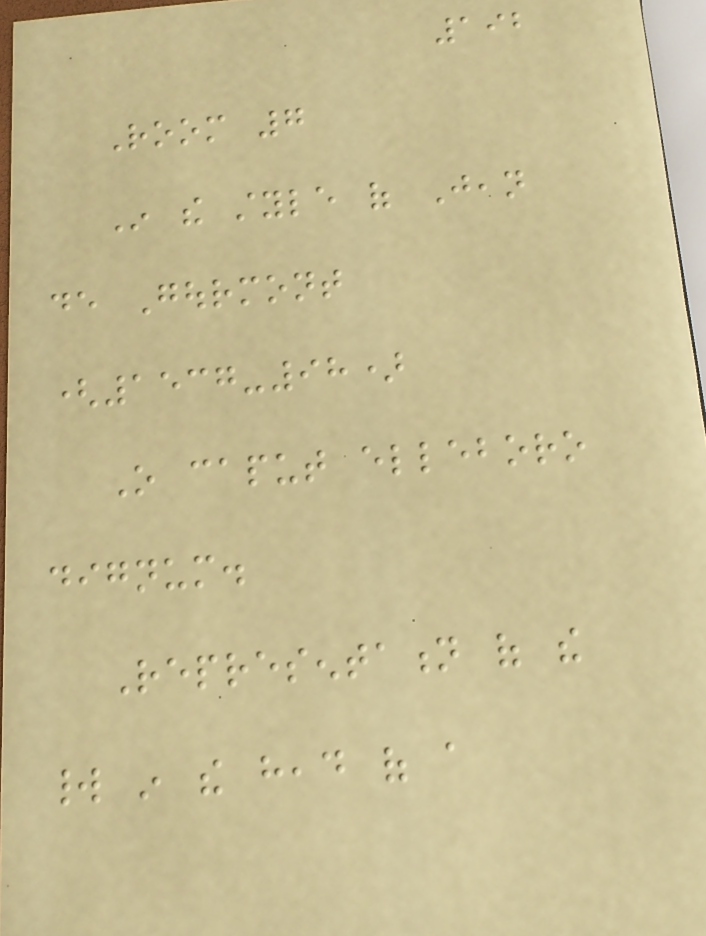192
Room 7
In the style of Jean
de Gourmont
(1537-98)
O caput elleboro
dignum.
Representation of the
world in the head of a
